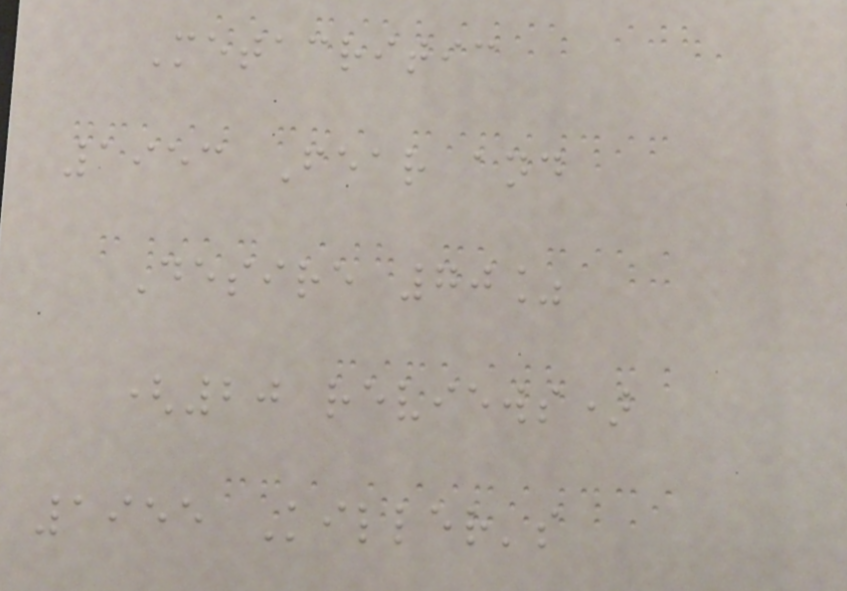Metacritic
1953 Fear and
Desire 70%
(20 reviews)
1955 Killer's
